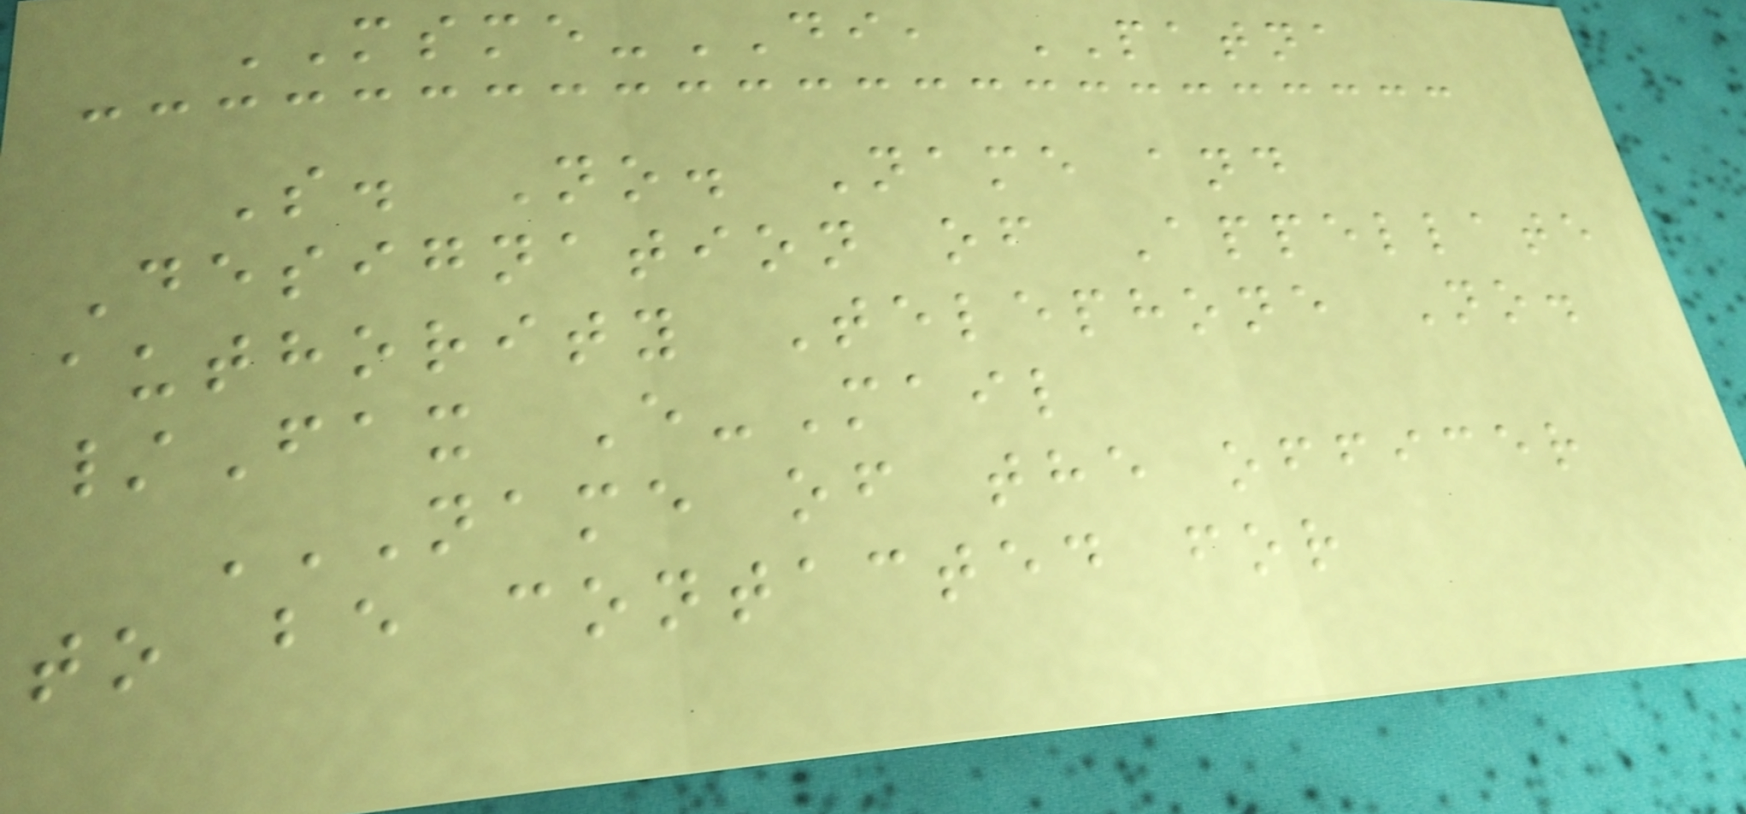MSME-DI, PATNA
S. No. Name and
Designation of Appellate
authority Telephone No.
/Fax E-Mail
NAME OF THE OFFICER
TO BE CONTACTED FOR
